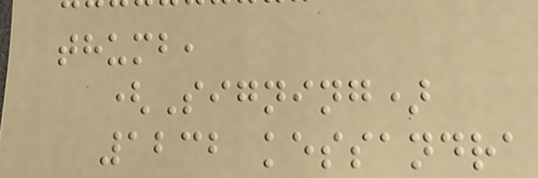thumb,
(Signing)
1232 kessandra
